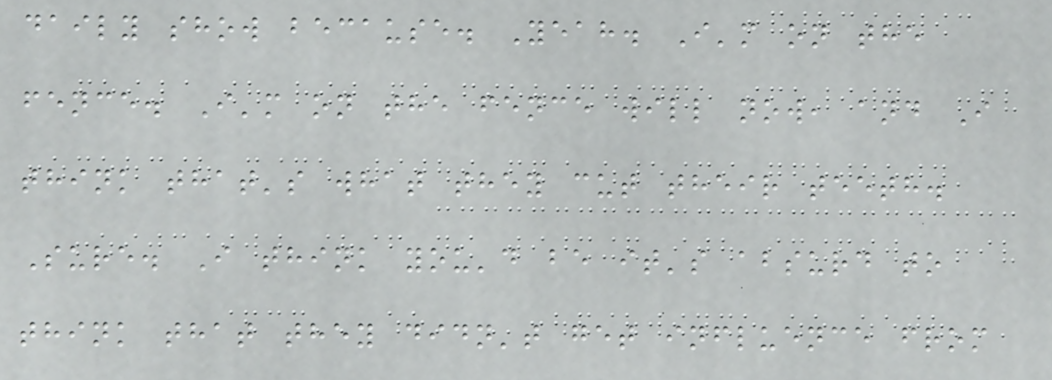daily show because. Yeah. I'm on the
fence. I'm on the fence will now, and I
think that's what they cut their teeth.
Sure. I think you'd be it's absurd to
think that they didn't get influence from
